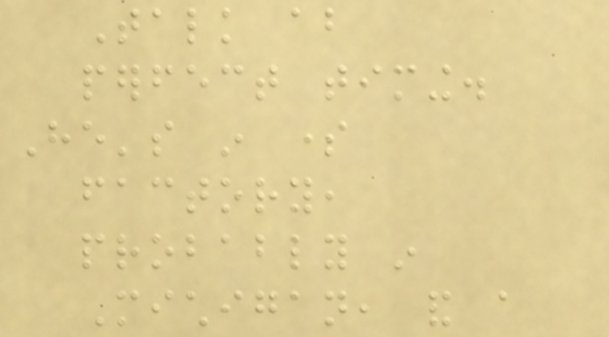Talk about
perfect timing.
He's in some
factory,
probably in
Michigan, and a
